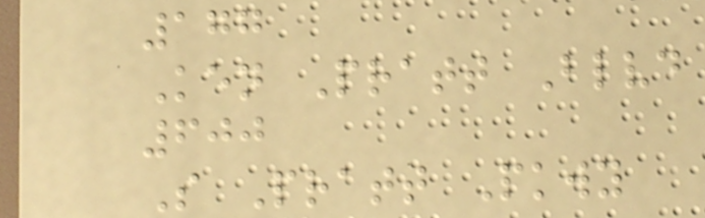177
Ken Pratt Blvd
600
S Pratt Pkwy
